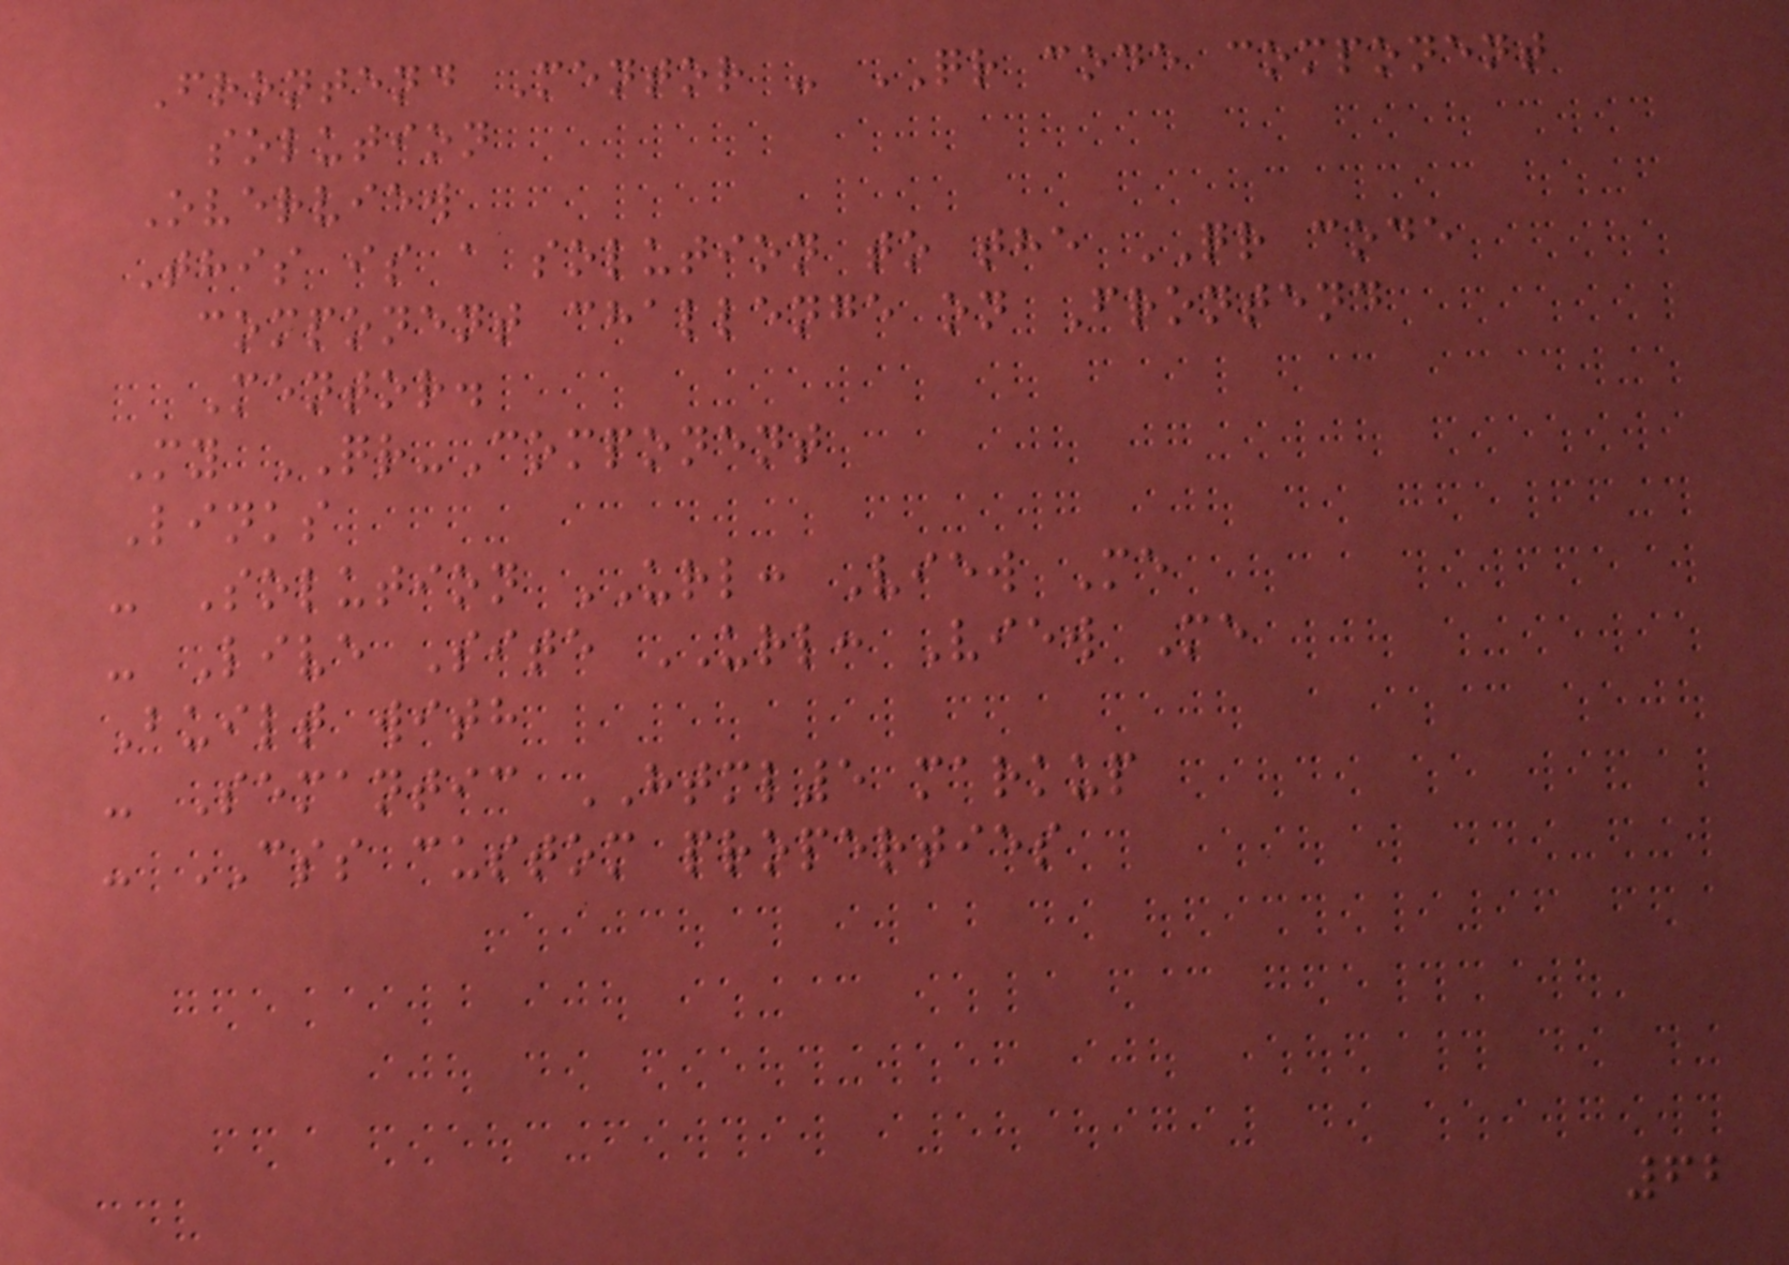Frontend Mentor - QR code component
solution
Overview
This is a solution to the QR code
component challenge on Frontend
Mentor.
My QR-Component
Links
- Solution URL: View Me
- Live Site URL: View Me
Built with
- Semantic HTML5 markup
- CSS custom properties
62
